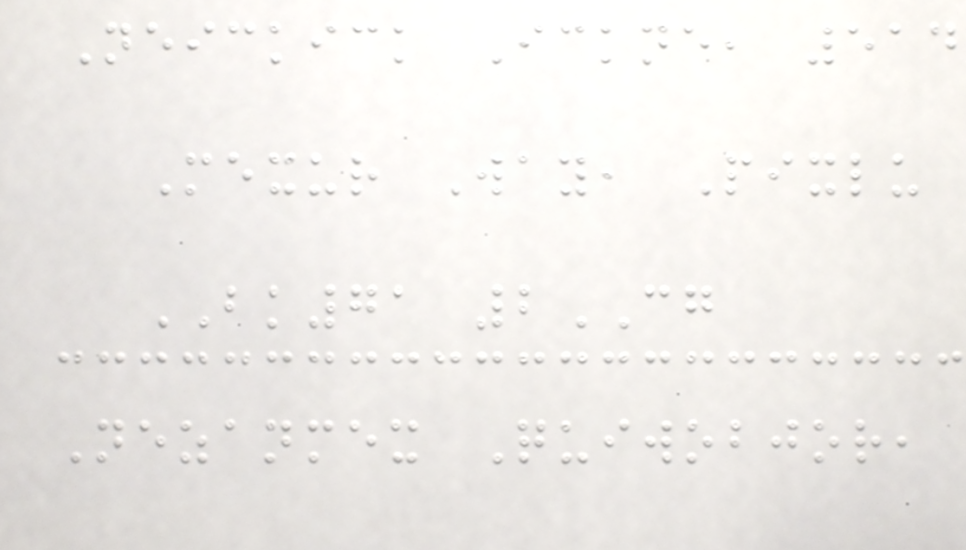Neickick Ickne, 514
Mexur Way, Pixlu
BK71 2CG
Nezanmex Quiwobjor,
